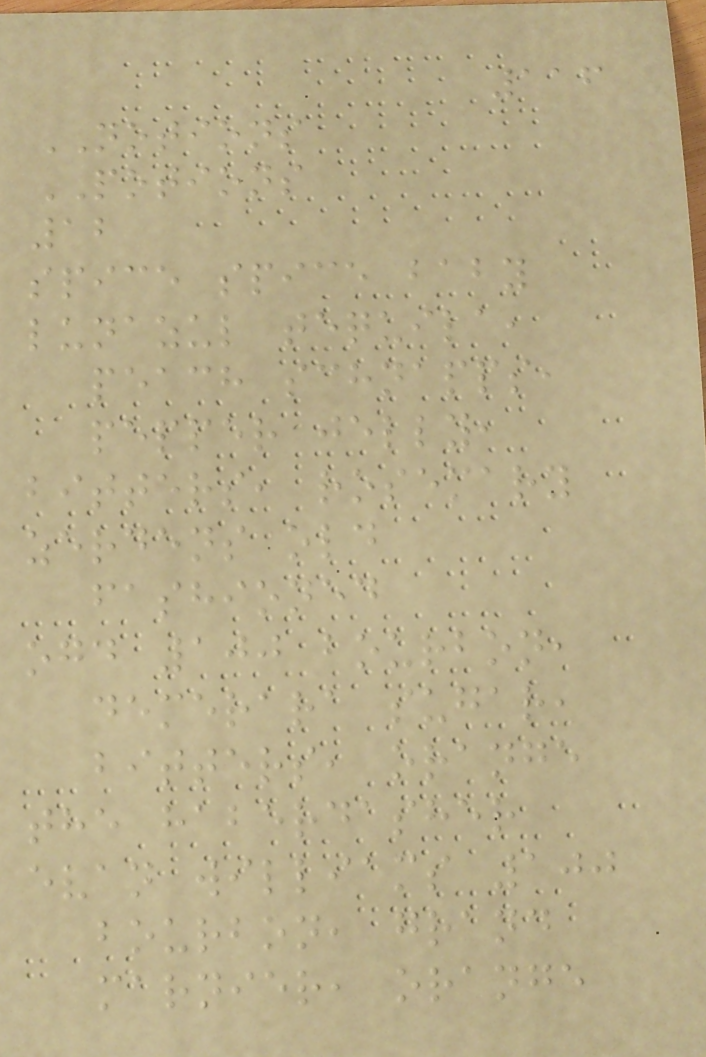116
NOTIONS
POTIONS
12
spice spice baby
lunazul tequila,
peach schnapps,
pepper jelly,
bitters, rosemary
zerdens old
fashioned
ogd 100 bourbon,
demerara sugar,
bitters, orange
the haberdasher
evan williams 100
bourbon, grand
marnier, orange
